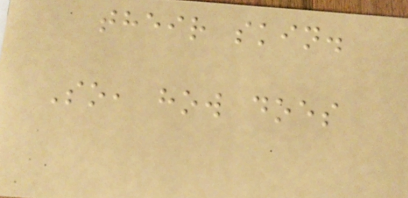their skin.
So, how does
